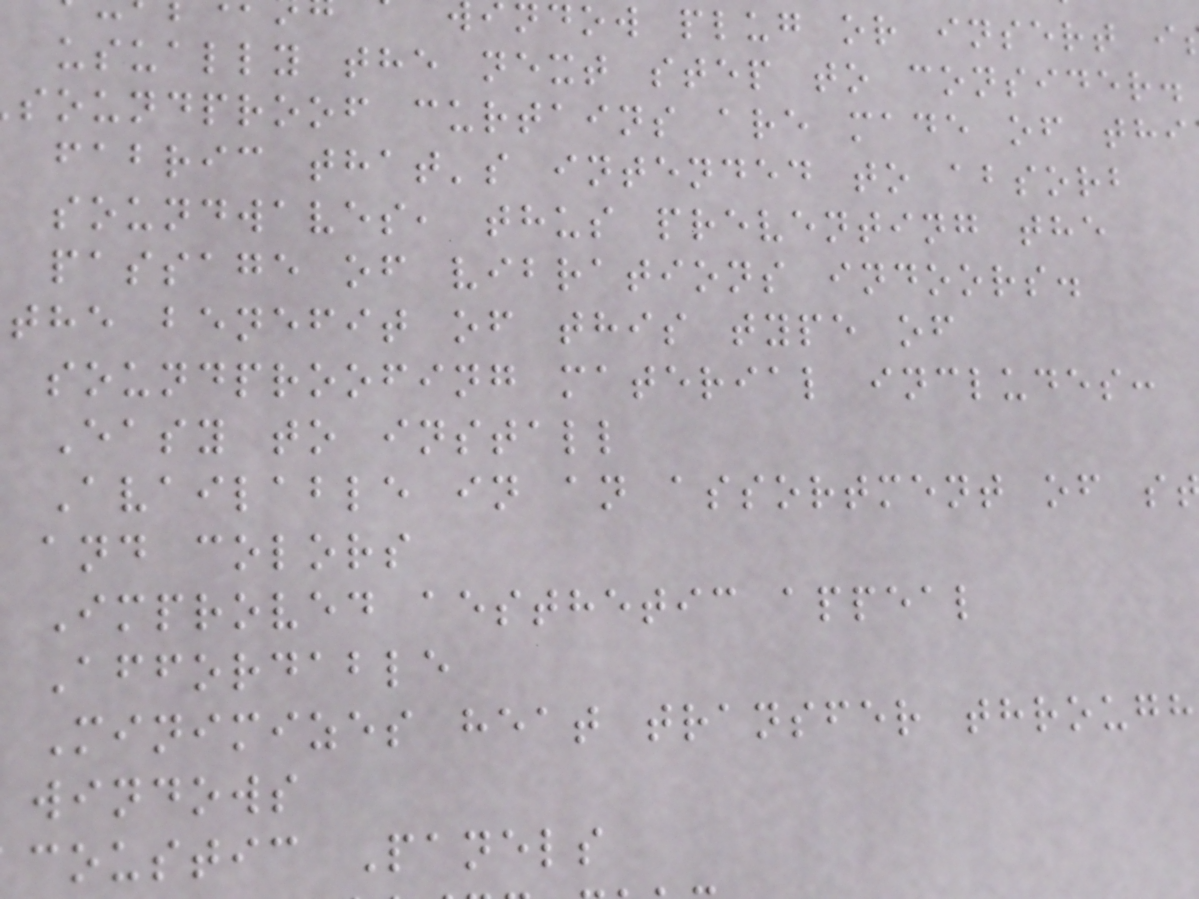ndow plug or insert i
usually the next step to consider.
soundproof curtains are made of thi
fabric that's intended to absorb
soundwaves, thus preventing the
passage of vibrations indoors.
the benefit of this type of
soundproofing material includes:
Easy to install
Available in an assortment of s
and colors
Improved aesthetic appeal
Affordable
Minimizes heat transfer through
windows
coustic Panels
